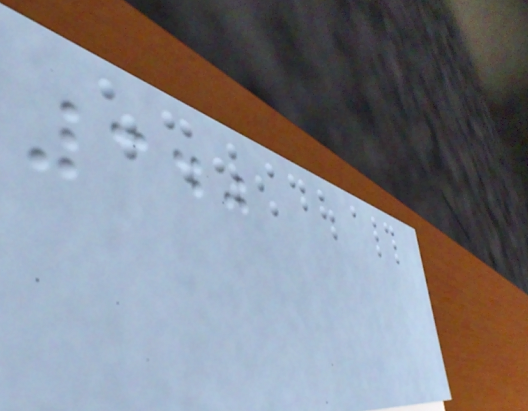340
